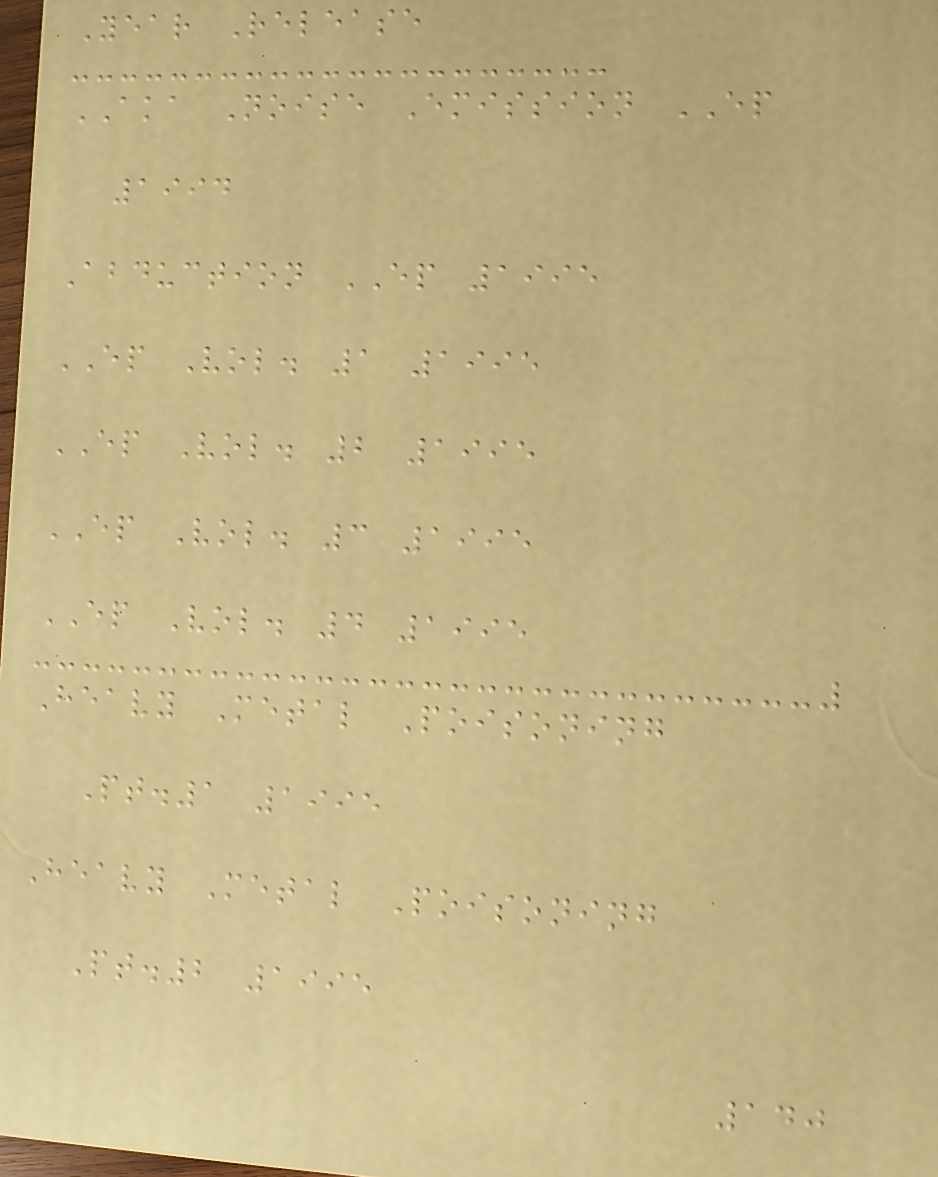Year Release
AKA Noise Emission EP
1994
Abduction EP 1995
EP Vol. 1 1995
EP Vol. 2 1995
EP Vol. 3 1995
EP Vol. 4 1995
Heavy Metal Poisoning
Pt.1 1995
Heavy Metal Poisoning
Pt.2 1995
140
